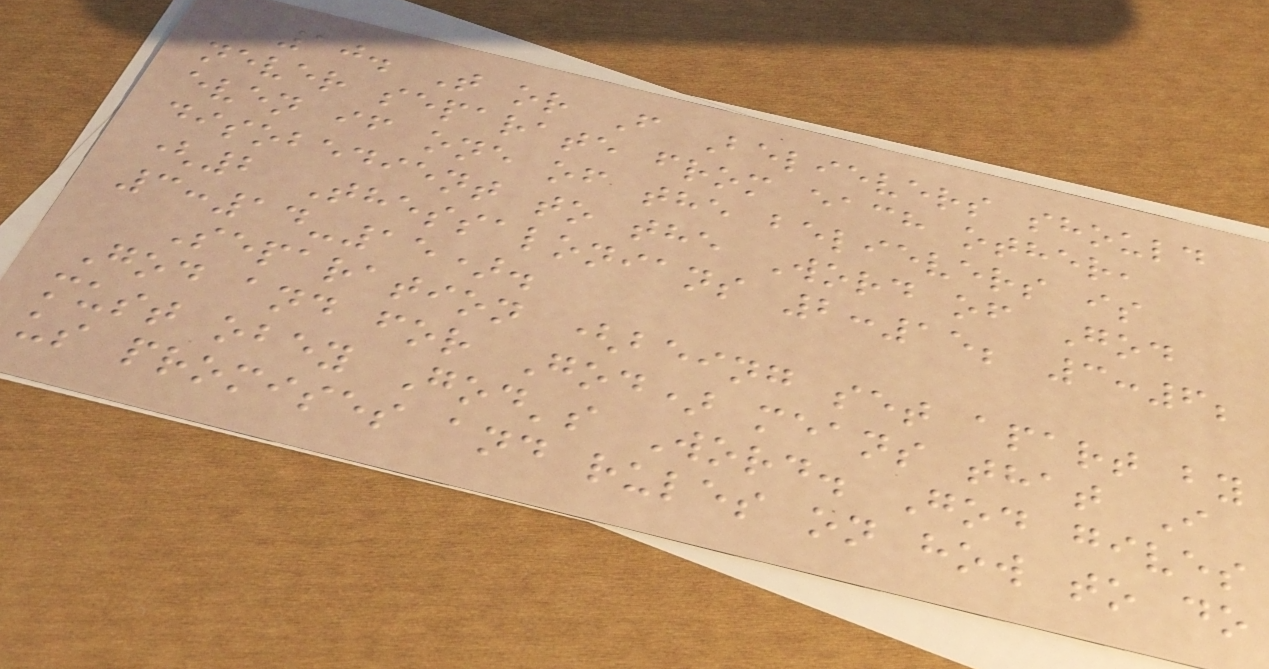10. T or F Believers should
never separate from each other,
even if one of the believers is
disobedient to the Word of God
(2 Thessalonians 2:15; 3:6;
3:14-15).
Separation (being set apart by
God and for God) means that I
must obey God's Word. God gives
us promises and rules on how to do
